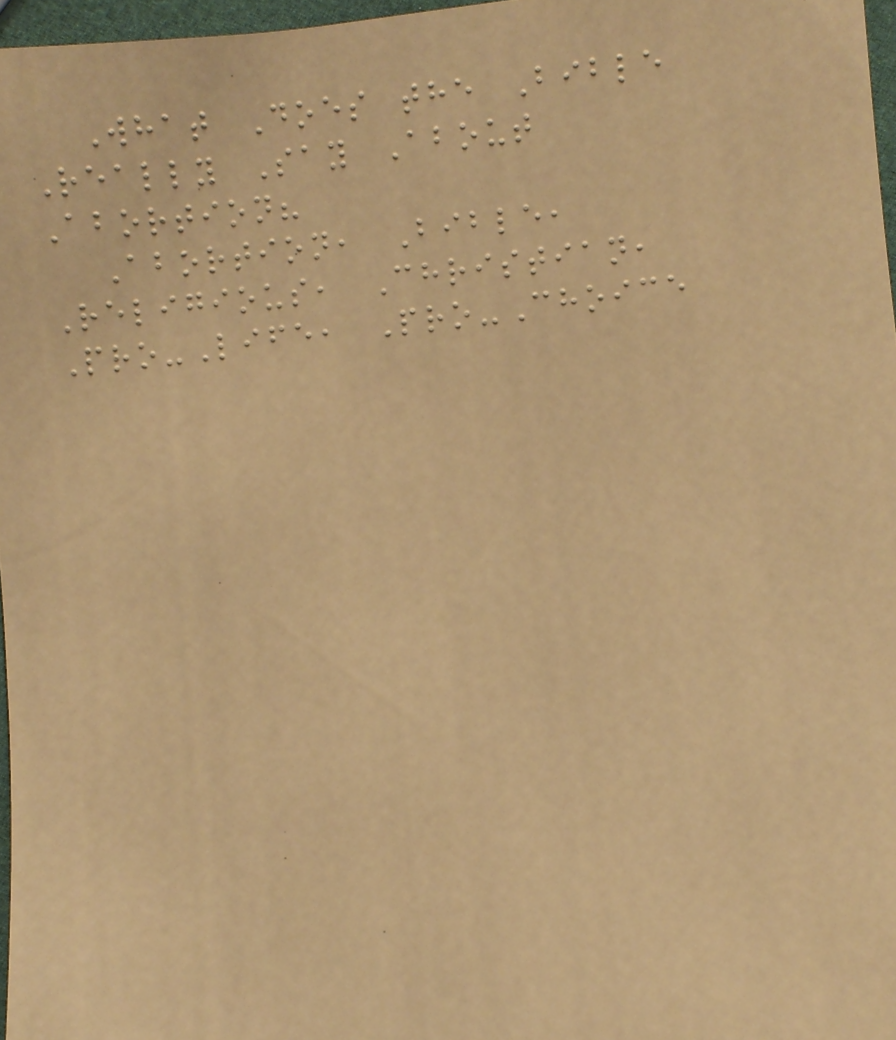What Does the Bible
Really Say About
Abortion?
Abortion, Bible,
Religious, Christian,
Pro-Life, Pro-Choice
